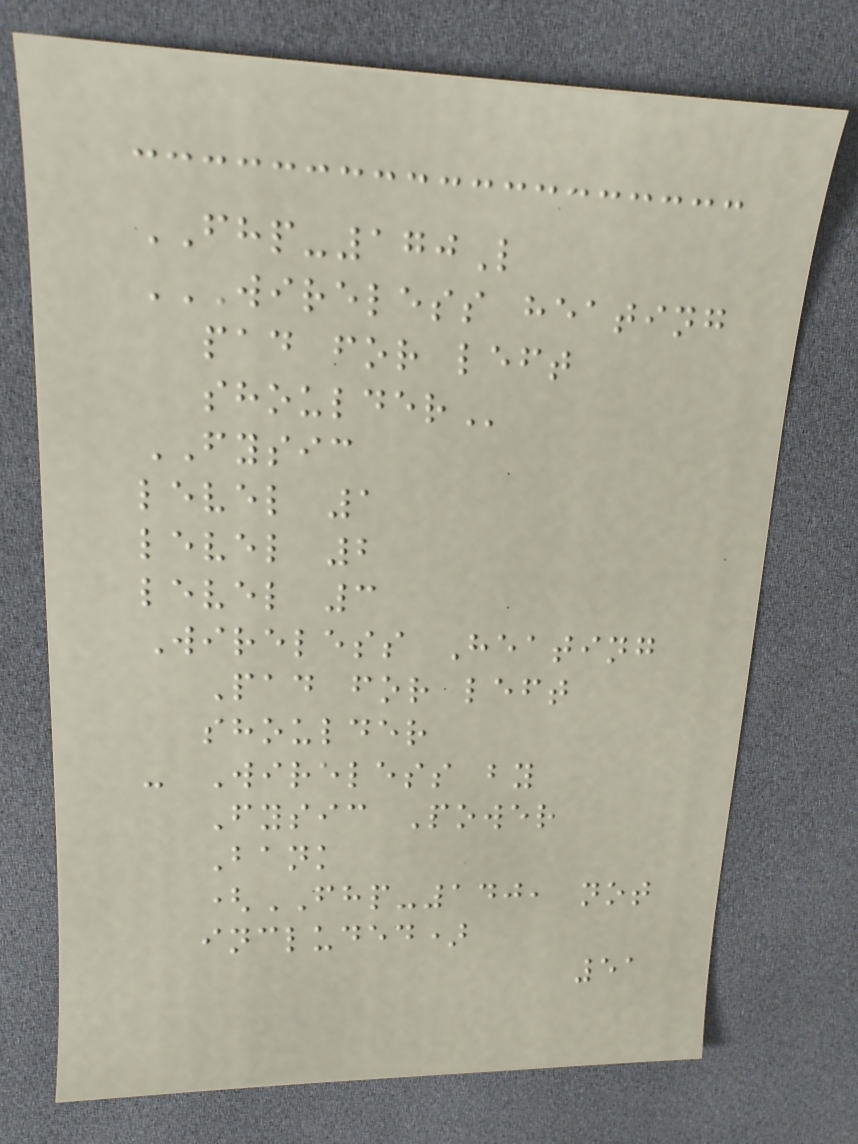FHP-170L
WIRELESS HEATING
PAD FOR LEFT
SHOULDER
FYSIC
level 1
level 2
level 3
Wireless Heating
Pad for left
shoulder
- Wireless by
Fysic Power
Bank
(FHP-140, not
included)
51
